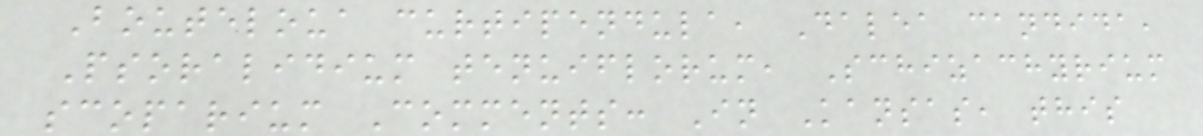Bouteloua curtipendula, Dalea candida,
Psoralidium tenuiflorum, Schizachyrium
scoparium Comments: In Kansas, this
